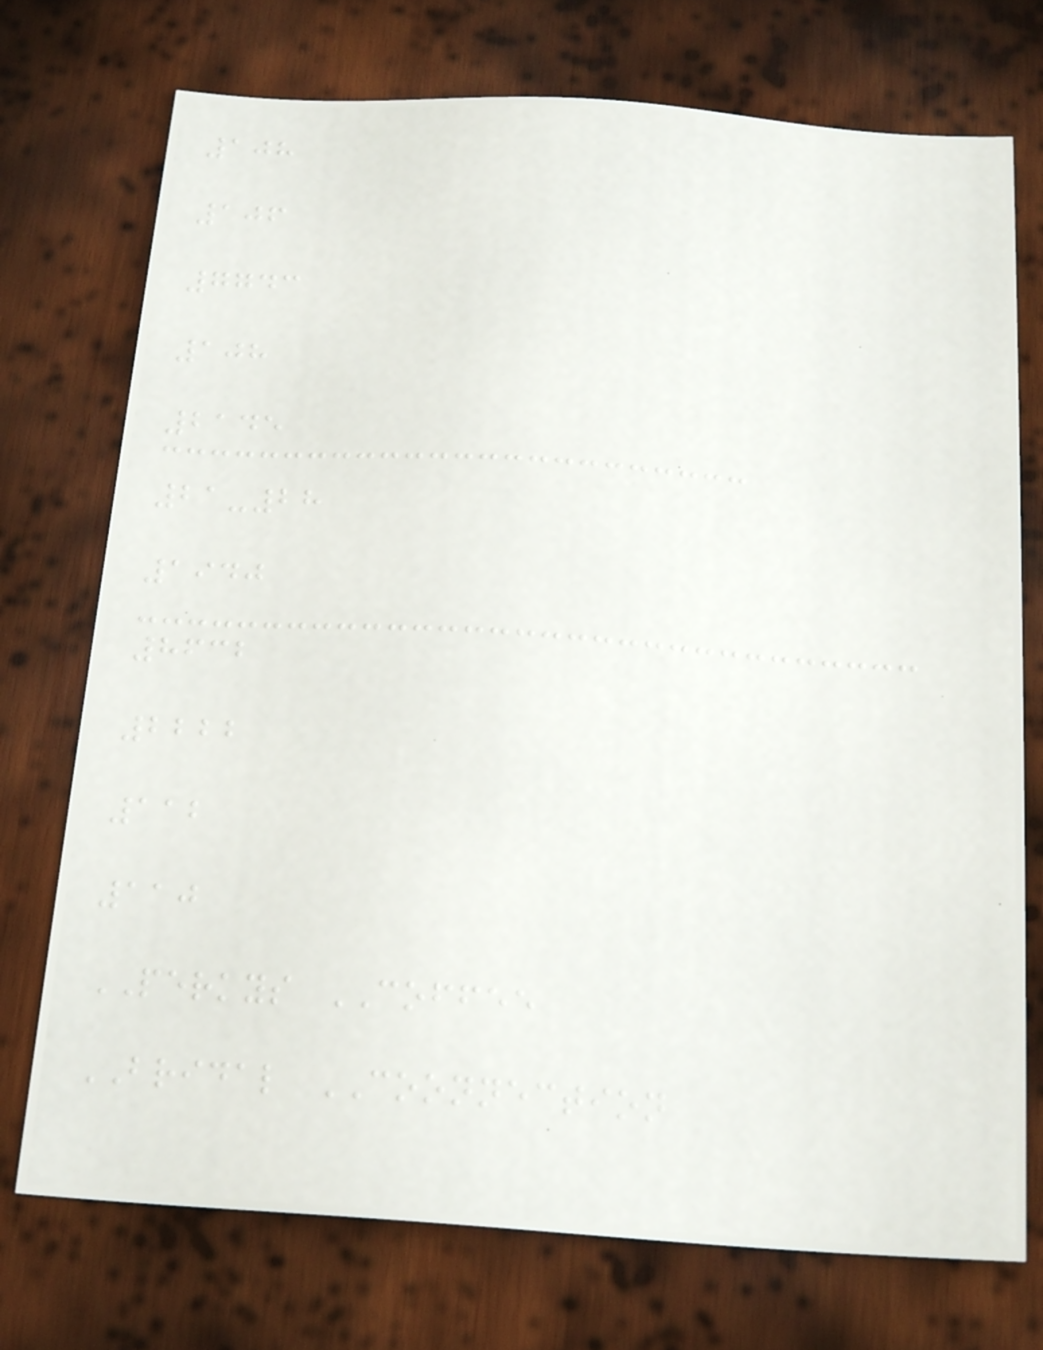108
106
7743
108
2145
21-28
1940
8632
2222
112
110
PERKYS COFFEE
BRIDAL COONNECTION
